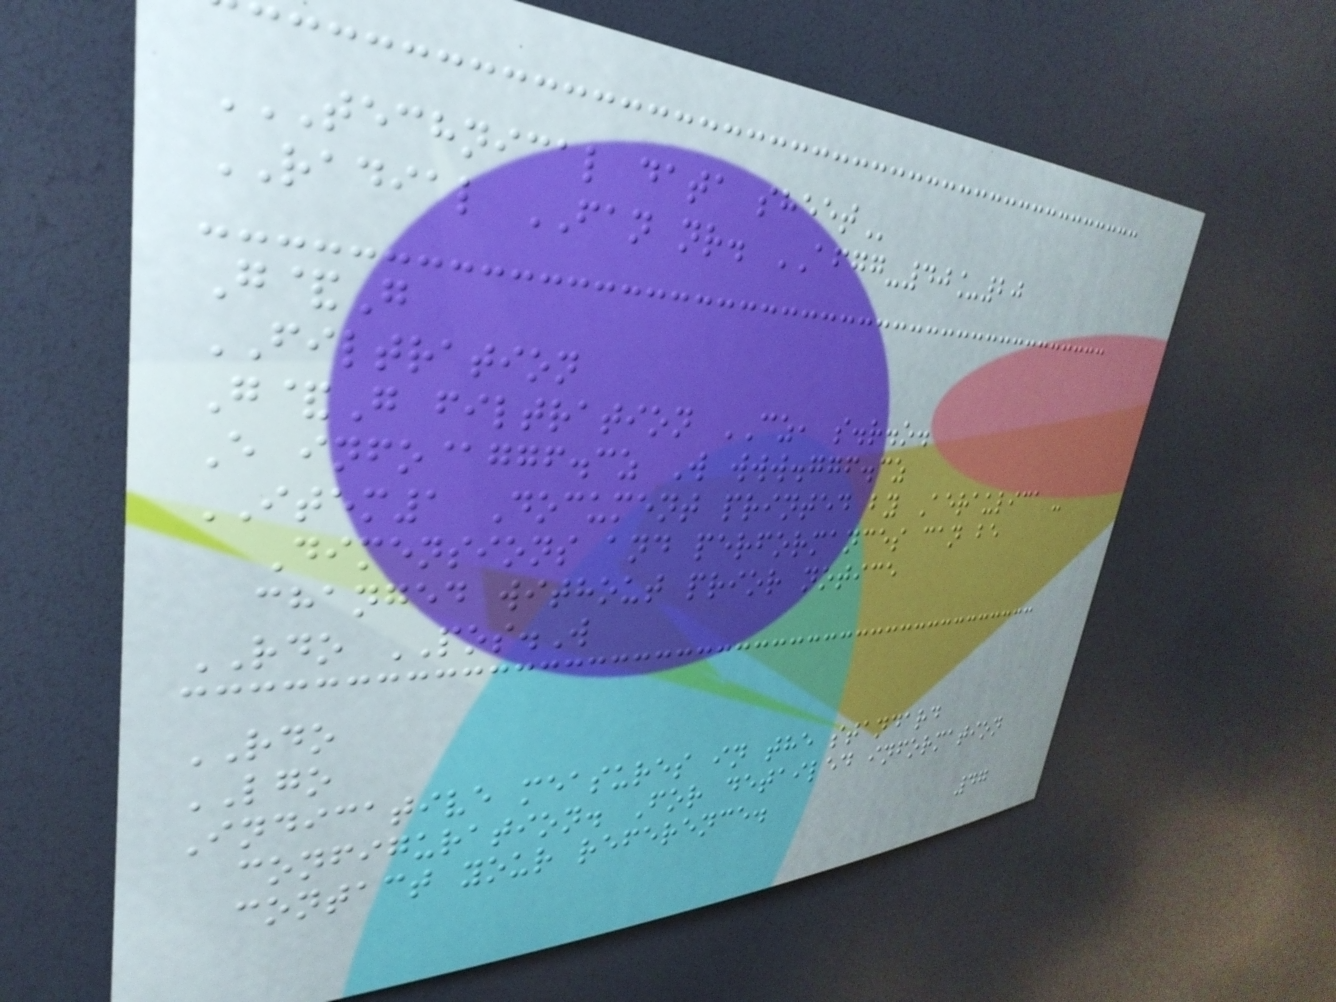TECHNICAL DATA SHEET
RADIAL FAN nr. AFGG-40_20
G&G
FILTRATION
G&G filtration CZ, s.r.o.
E info@ggf.cz W www.ggf.cz
ITEM1 Document printed by Aeraulica -
Dimensions and performances can be
changed without prior notice
RDO POS.W
RDO
LGO
Indicative measures in the standard
configuration. For detailed information
contact your reference.
47
